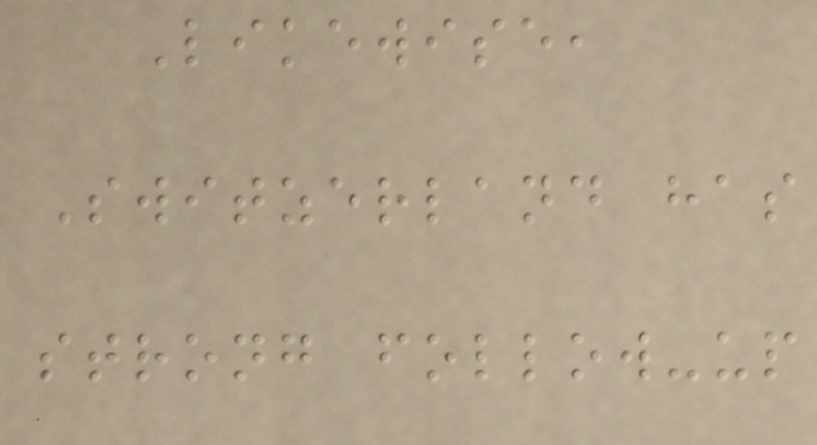Likewise,
Switzerland has
strong follow-up
